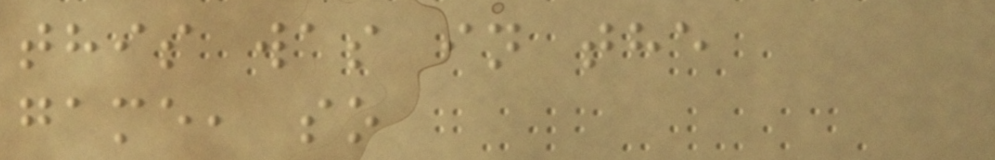this was in the
game, so
